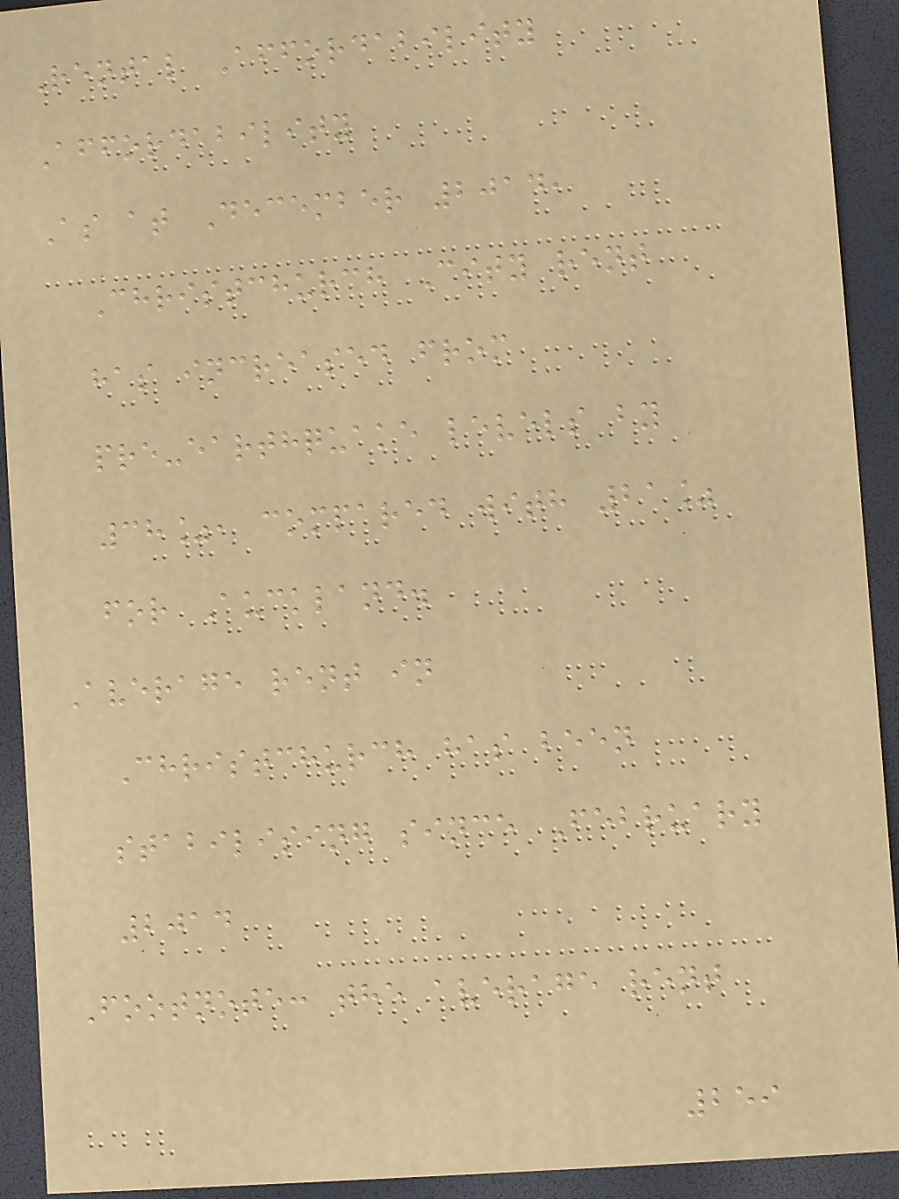Rental Affordability
Affordability
As at December 2014,
Christchurch City rent
has increased from
pre-earthquake levels by
38%, compared with 21%
for Auckland.
Average rent in
Christchurch has been
stabilising since February
2014
Footnote: the average rent
259
